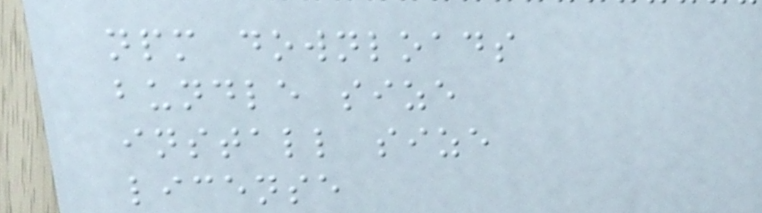npm downloads
bundle size
install size
license
